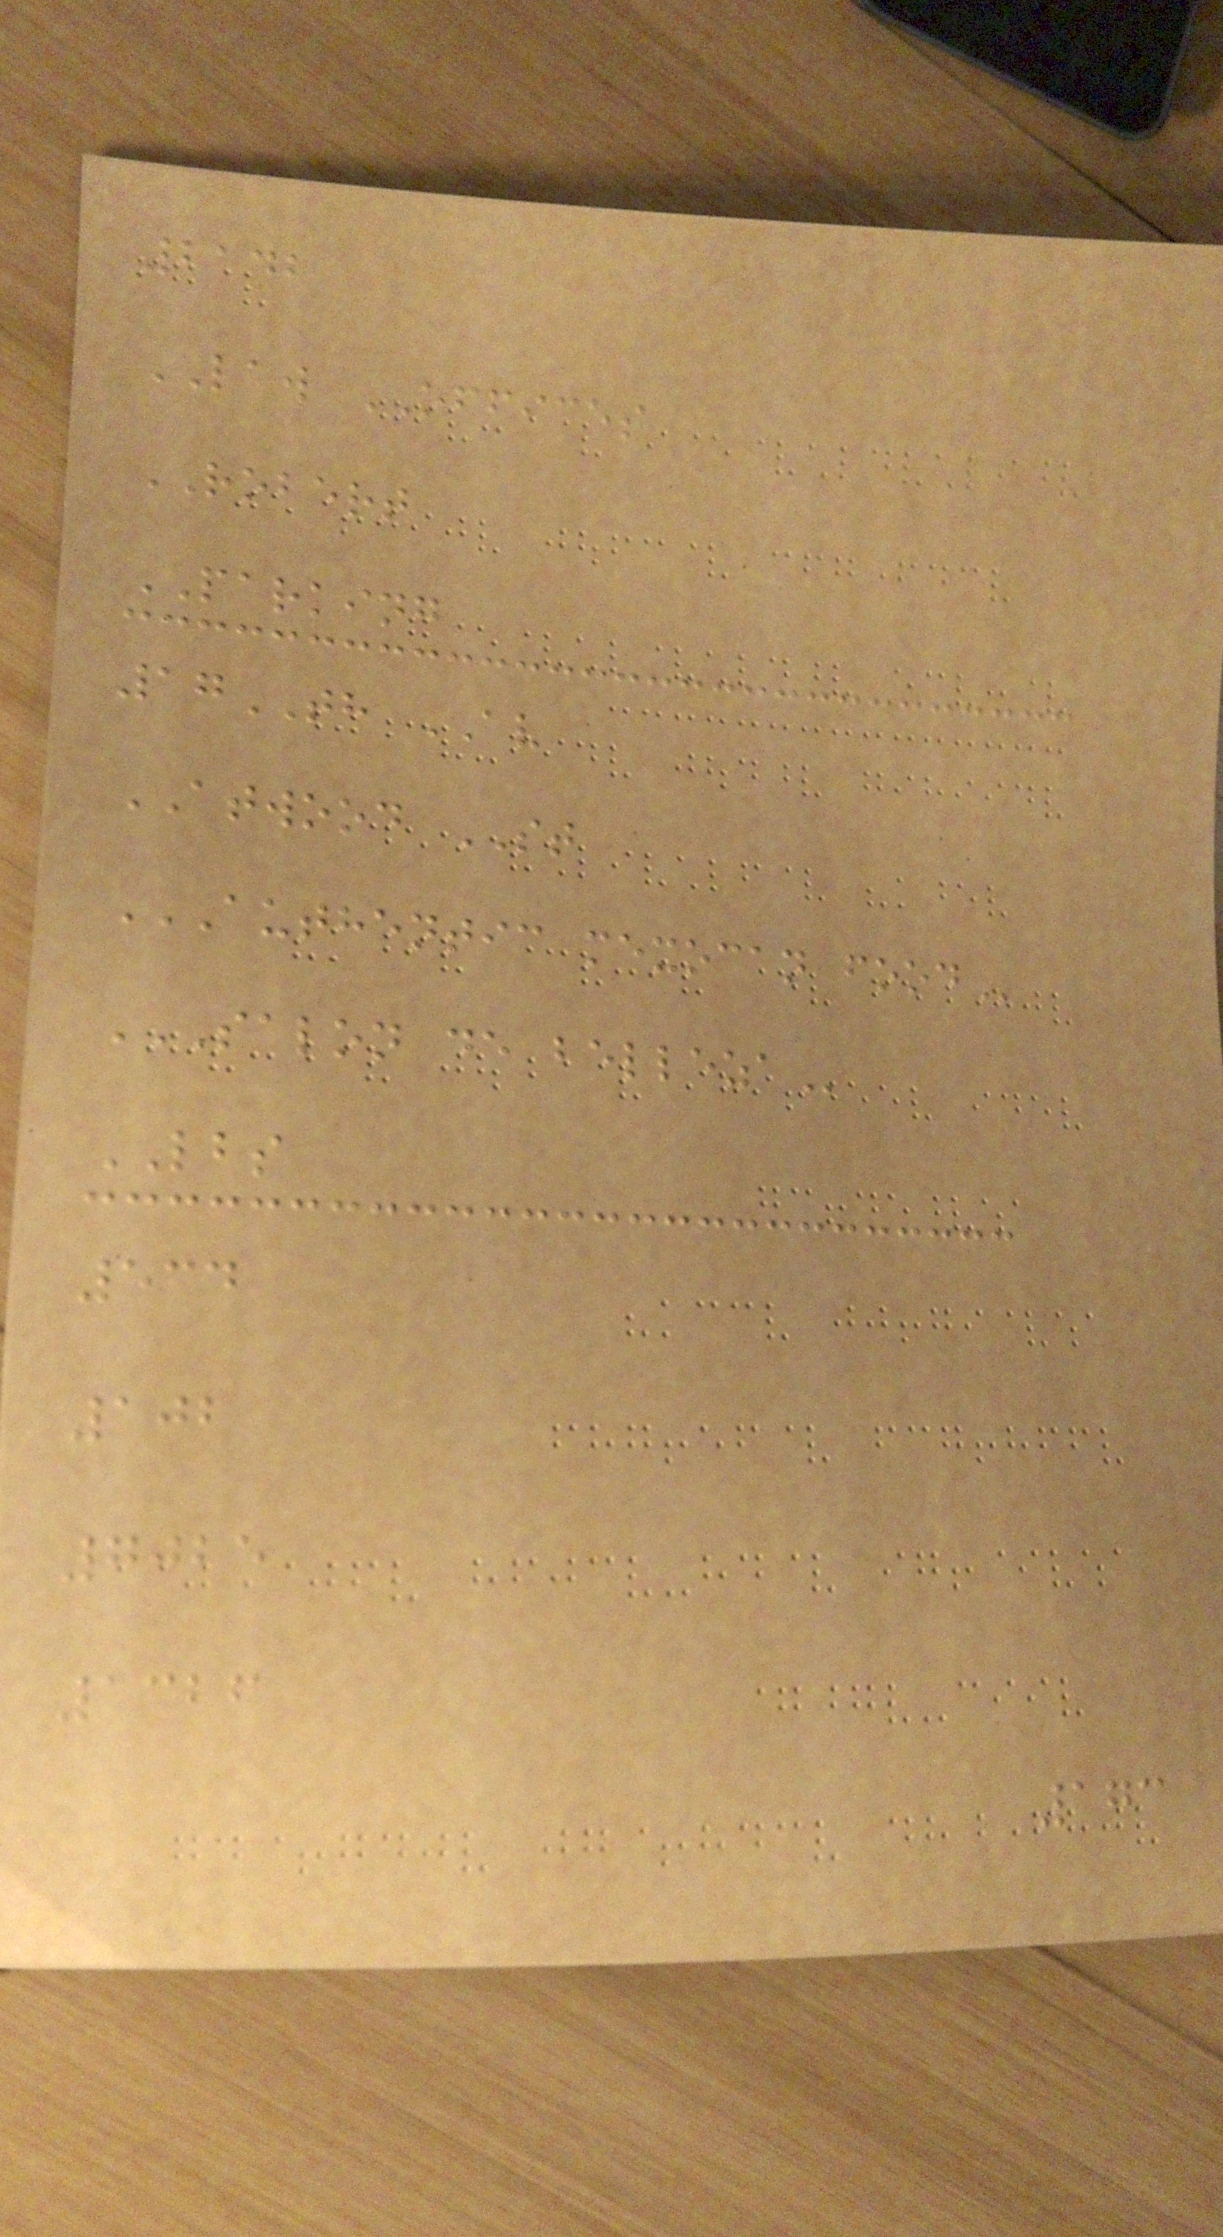2142
LAW OFFICES
ROBERT
PARKING
17TH AV
ATWOOD ST
AUTHENTIC MEXOCAN FOOD
SALON DE BELLEZA
LBS
534
102
7025
1326
173
